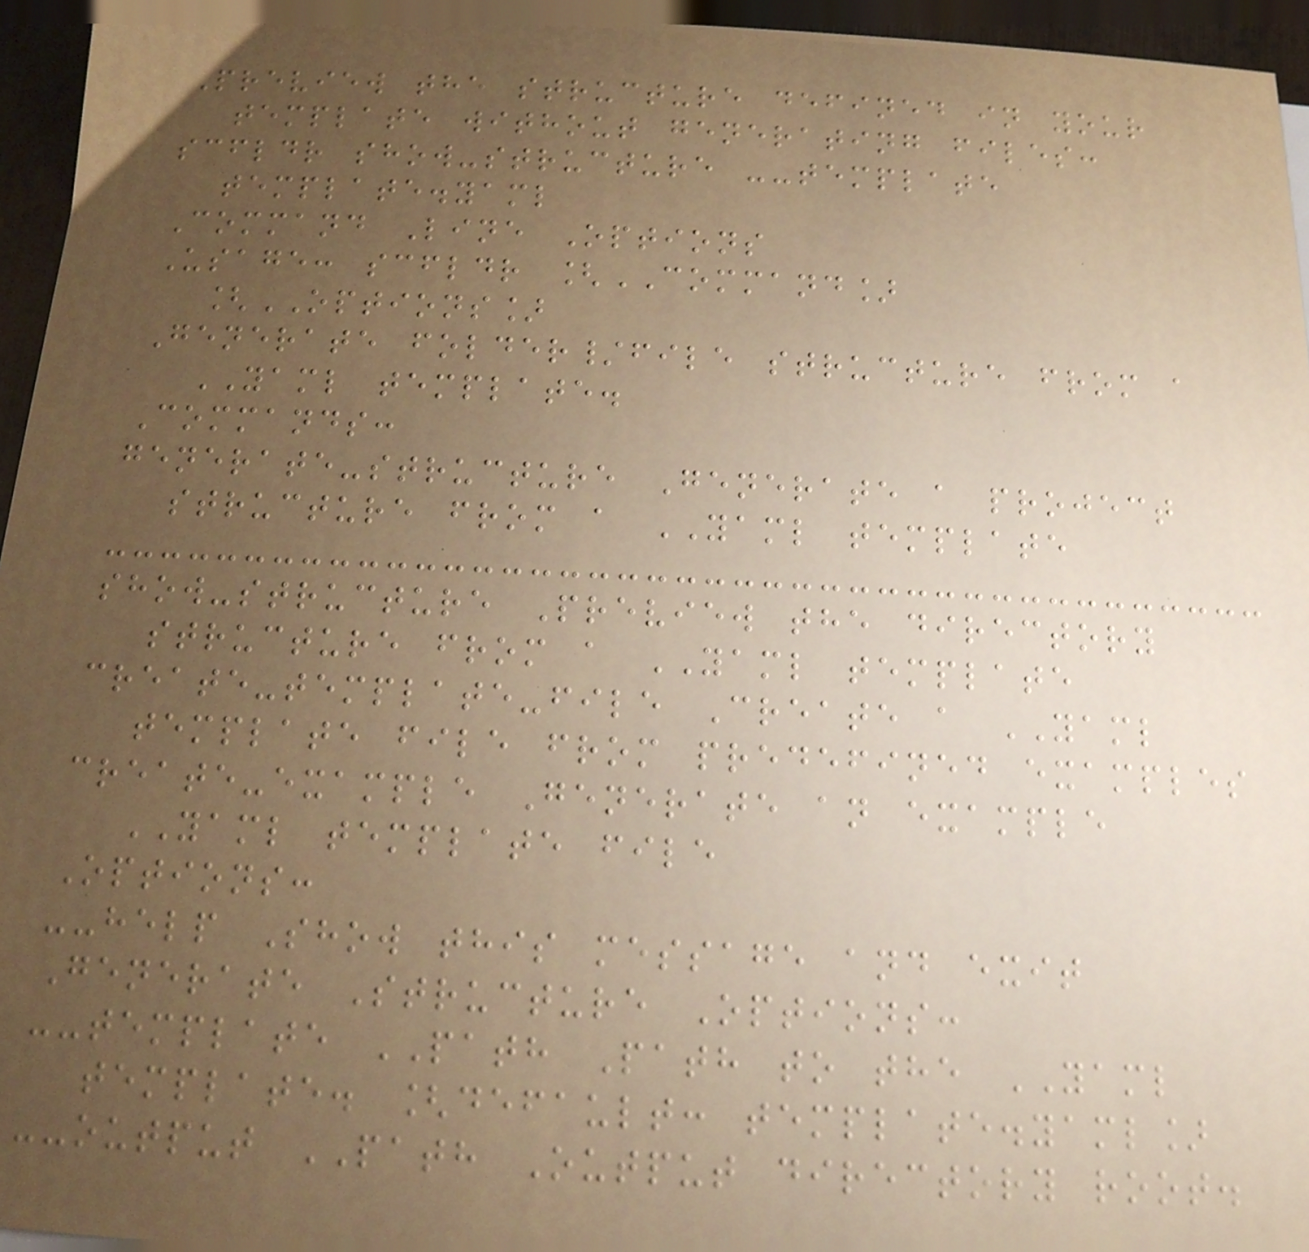Preview the structure defined in your
template without generating files:
scfldr show-structure --template
template.yaml
Command Line Options
Usage: scfldr [COMMAND]
[OPTIONS]
Generate folder/file structure from a
YAML template.
Commands:
generate-structure Generate a project
structure from a YAML template
show-structure Preview the directory
structure from a YAML template
create-template-file Create a YAML
template file from predefined examples
create-example Generate an example
YAML template file
Options:
--help Show this message and exit
Generate Structure Options:
--template PATH Path to the YAML
template. [default: template.yaml]
--output PATH Output directory root.
